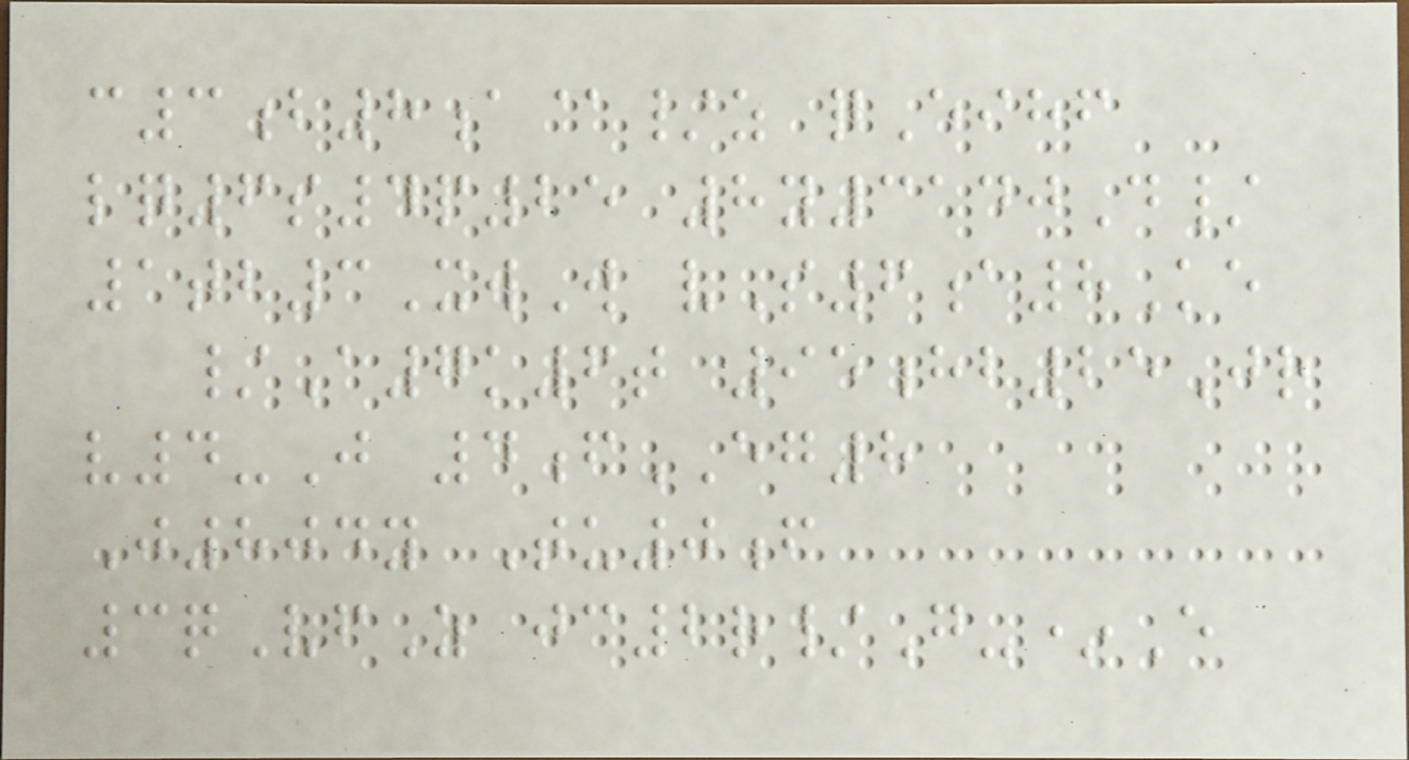c3b8a@/z qEihf
lq6s4p25 8y3140D/
1tb3XwW vS6a8Ke
/A7k6t 95hb25Jr
v4-J 4fEG8
J804y Tu0f
3qVfZ jc2r/G-*E
